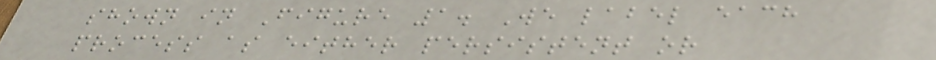shown in Figure 1. We label each
process as either persistent or
